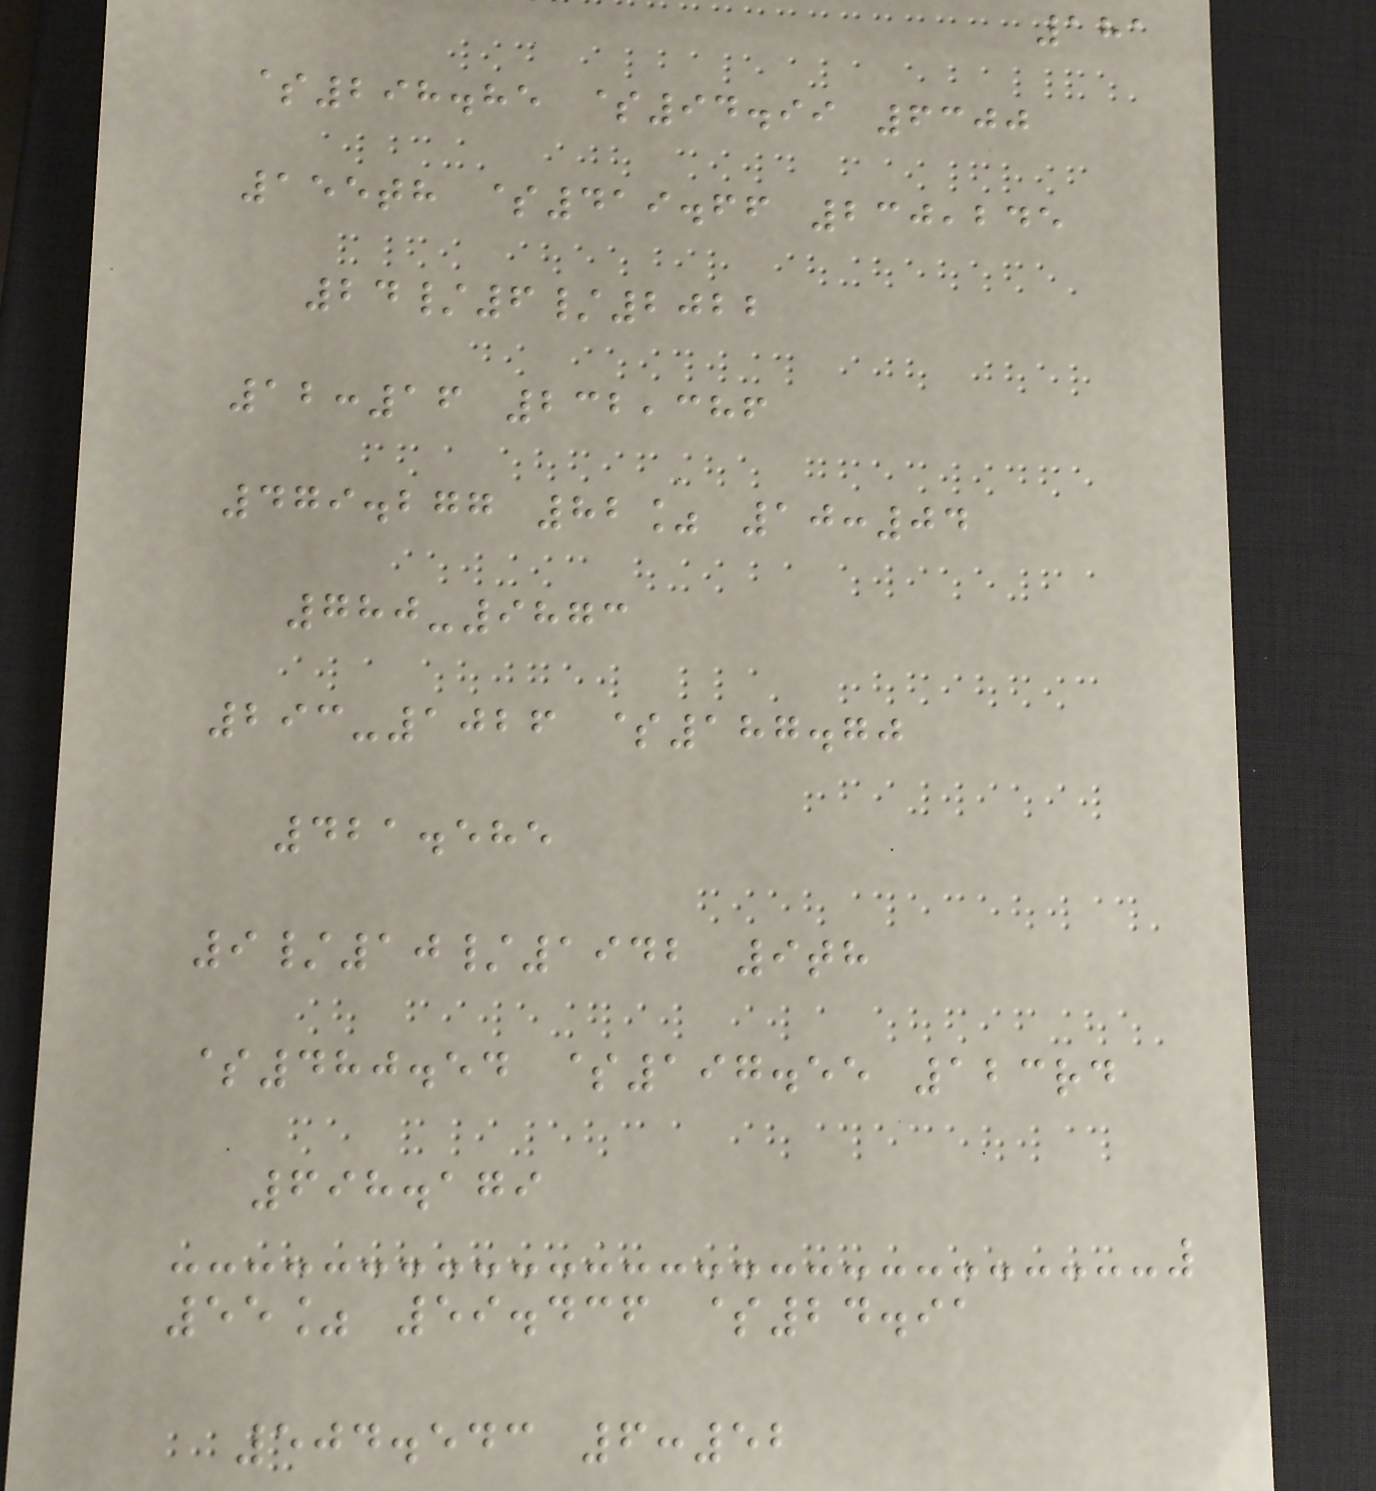181
$298.85 $94.99 6300
155th $419.66 230,245
24/6/2022
12:16 232,386
479.277 82% 10:04
780-9873
293-1026 $187.70
421.585
9/10/1942 9th
$480.54 $197.55 123rd
698.179
55% 59.436 $24.91
504.543 6:52
